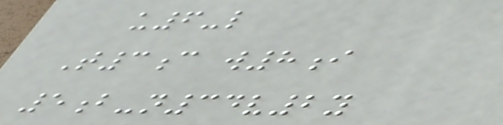u6-l
T3c w8i
5b-n34v2y
